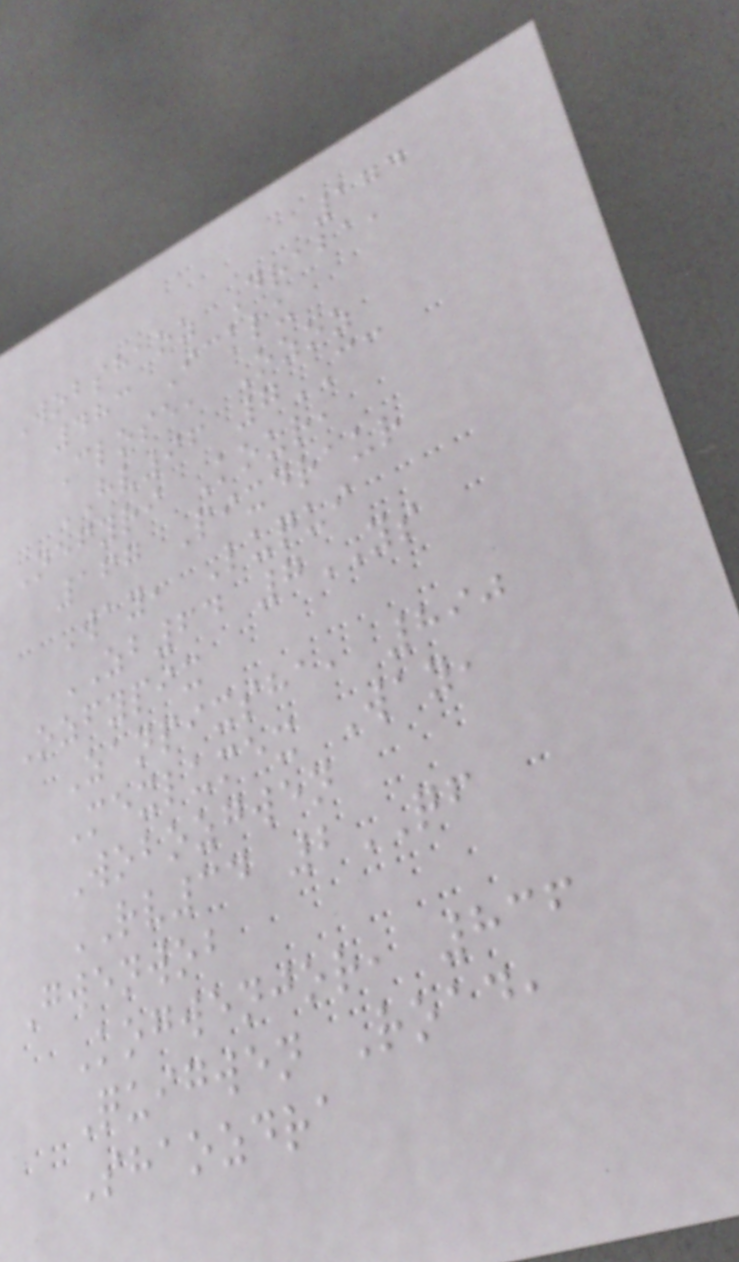174
Wobshaoz Draba,
483 Icklu
Close, Ozoz
HV96 7CC
Nefyri Kour,
167 Pixdraur
Way, Luqui
ZB64 7YS
Ozfypix
Zanpixsha, 890
Mexlumex Way,
Wobozgwen
RV34 2QF
Gwenwob
Kogwenjor, 836
Quigwen Road,
Shaozdra
